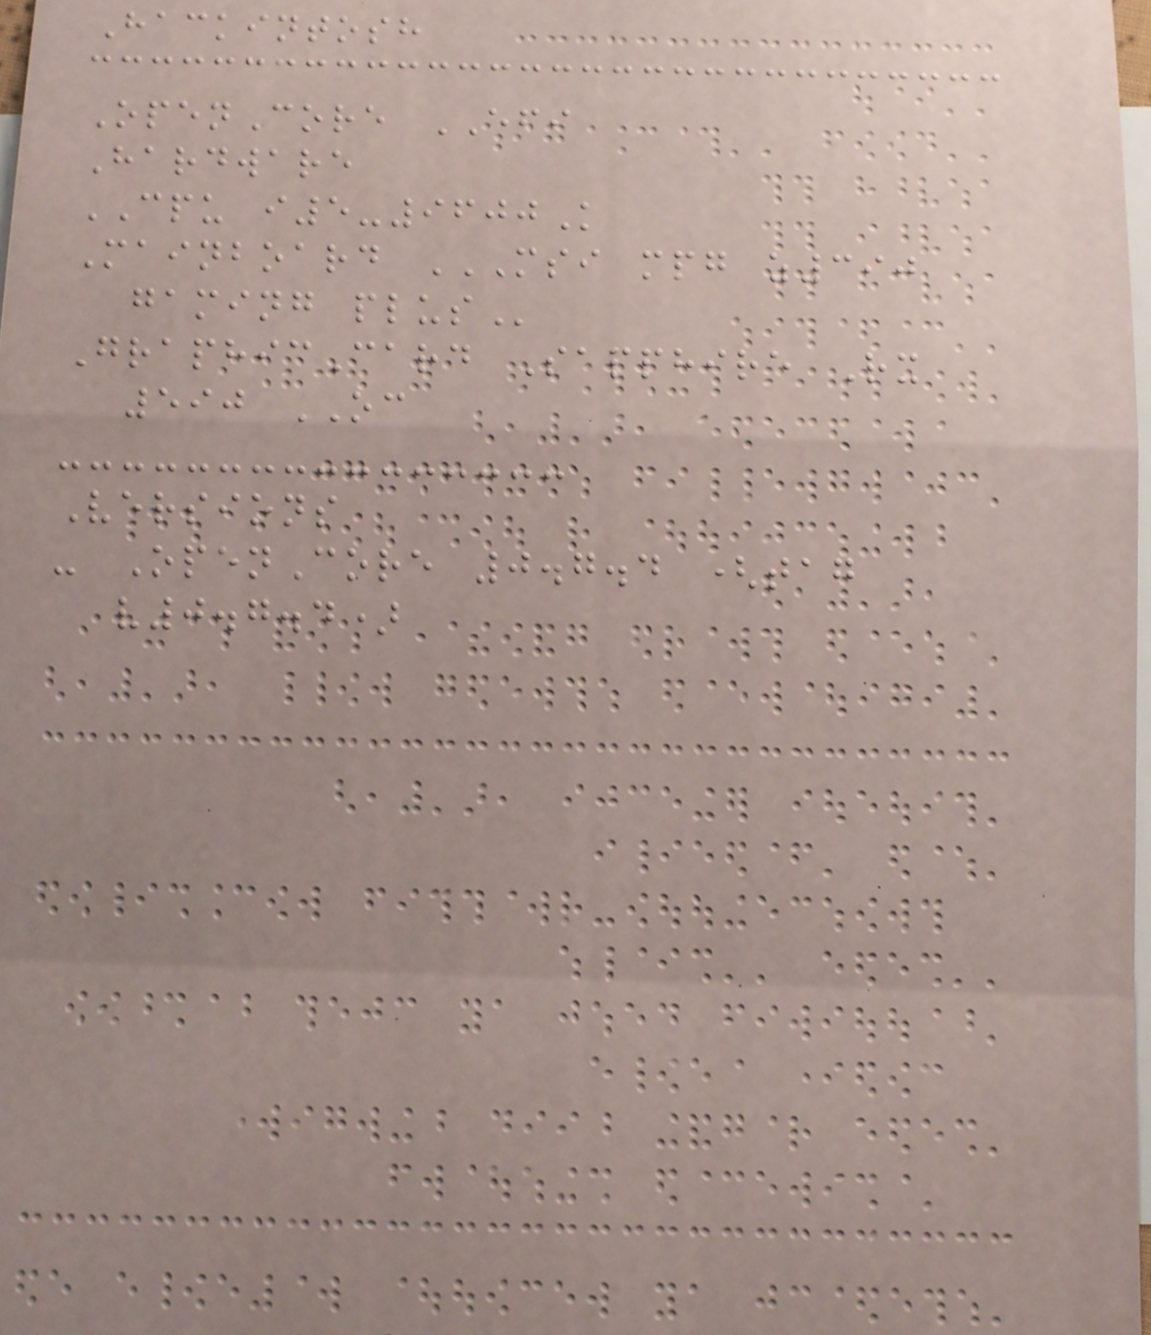Hackintosh
OpenCore EFI
Hardware
CPU i5-9600K
Mainboard MSI MPG Z390
GAMING PLUS
GraphicCard Sapphire Rx
590 OC
Versions
- OpenCore 0.7.4 (tag
v0.7.4)
